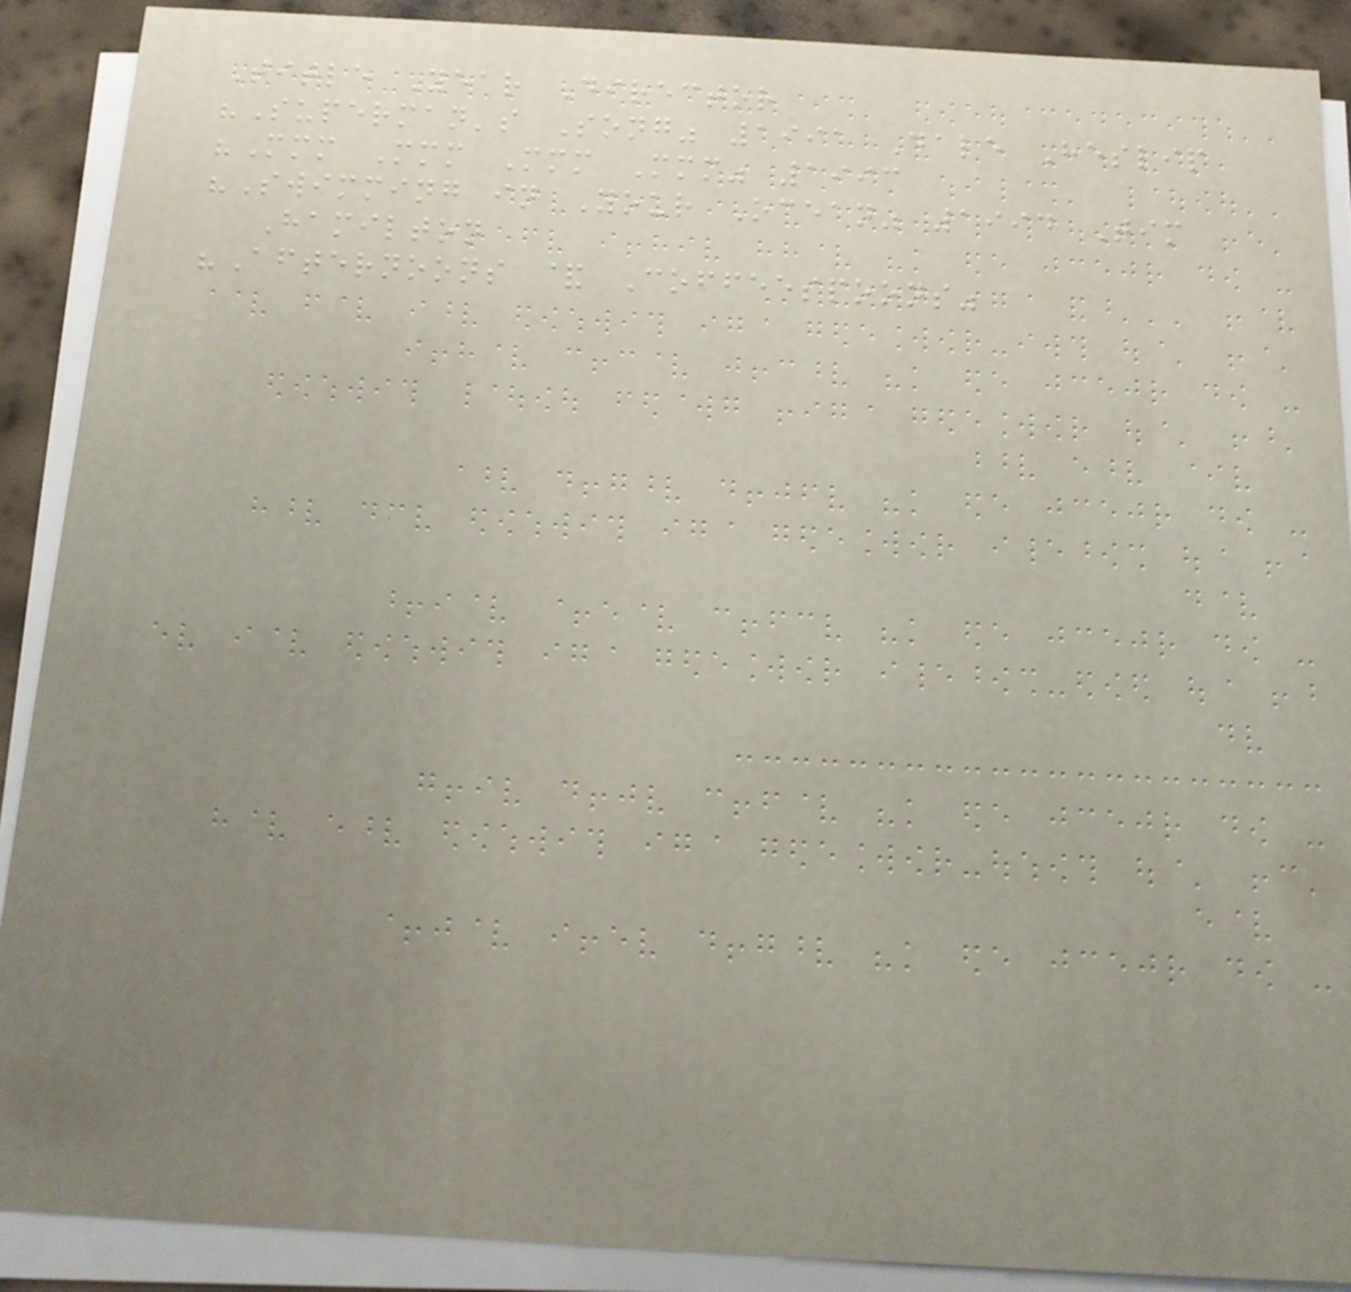Title Year Director
"Superman's Song" 1991 Dale Heslip
"Mmm Mmm Mmm Mmm" 1993
"Swimming in Your Ocean" 1994 Tim
Hamilton
"Afternoons & Coffeespoons"
